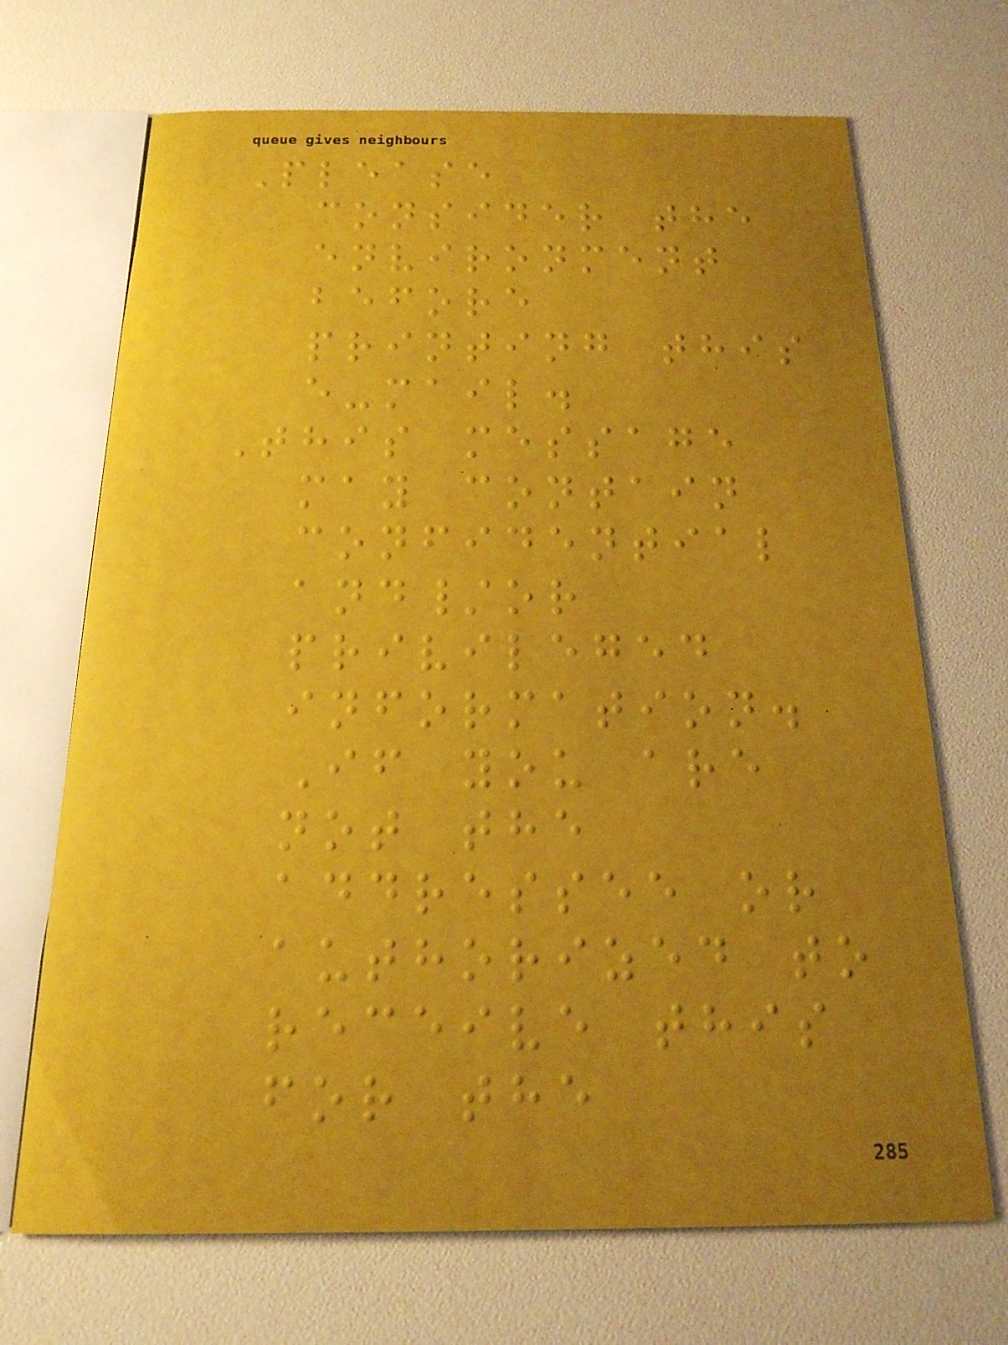Please
consider the
environment
before
printing this
e-mail.
This message
may contain
confidential
and/or
privileged
information.
If you are
not the
addressee or
authorized to
receive this
for the
